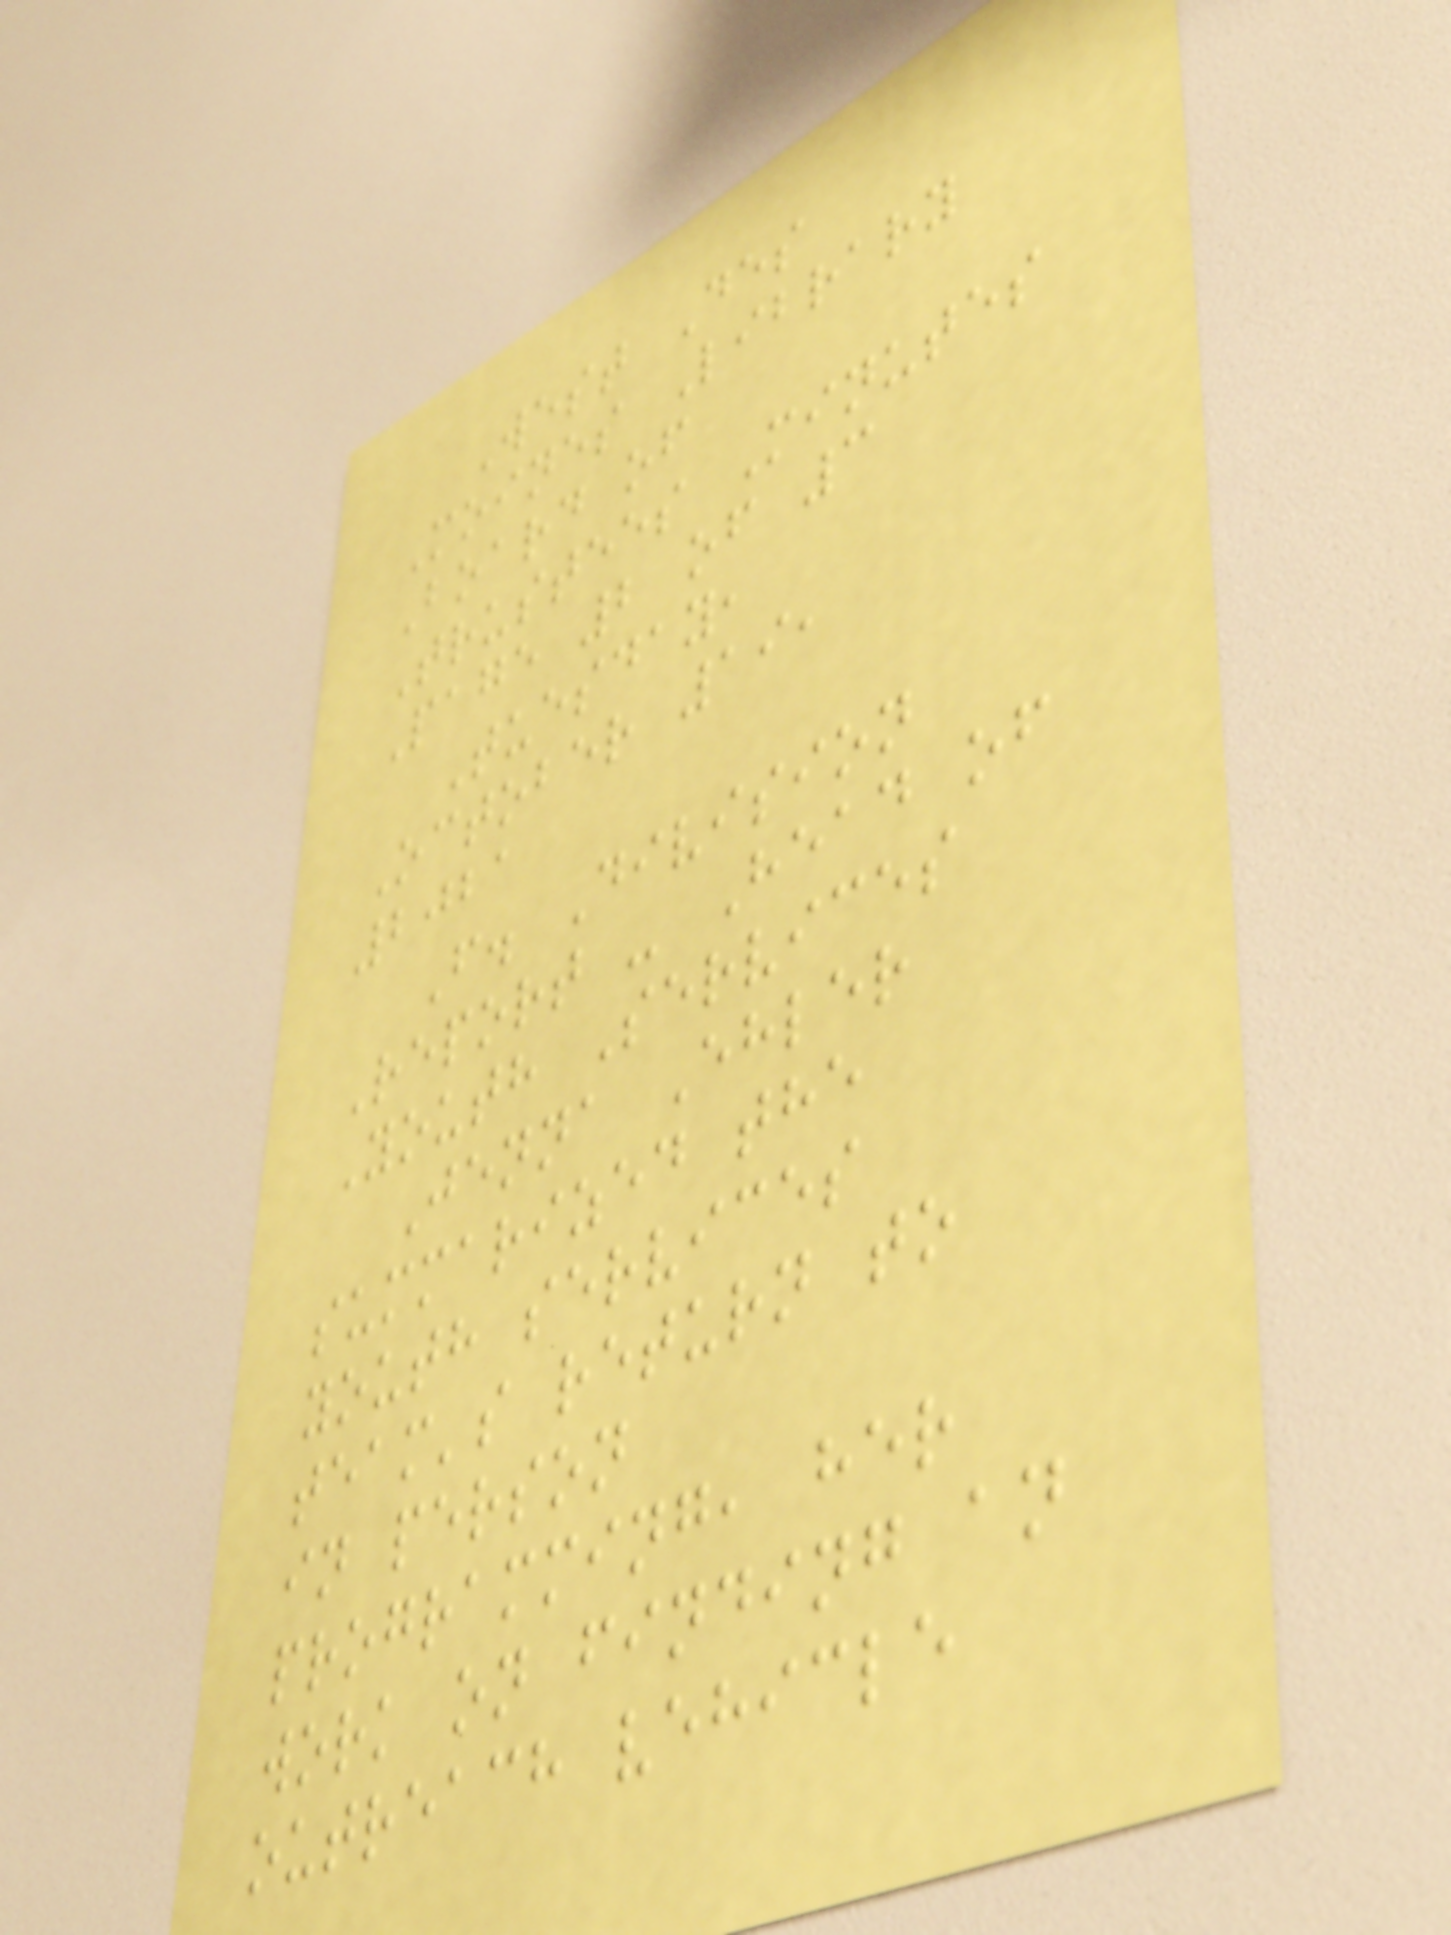West Des
Moines Library
Board of
Trustees Minutes
Page 2 of 3
Tuesday,
October 19,
2021
F. Division
Report - Head of
Youth Services
Jenna Ehler
summarized the
youth services
team's return to
in person
programming, her
work on finding an
outreach vehicle
